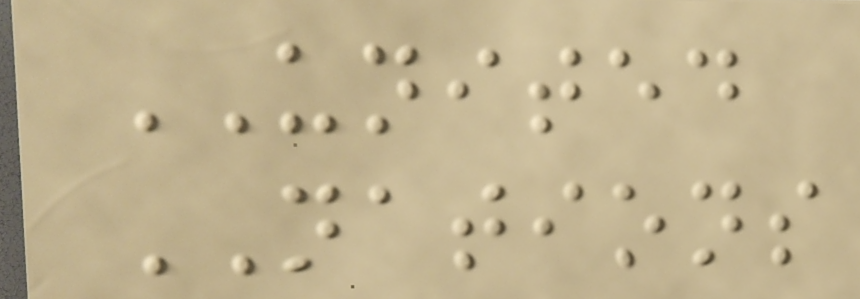UNITED
NATIONS
